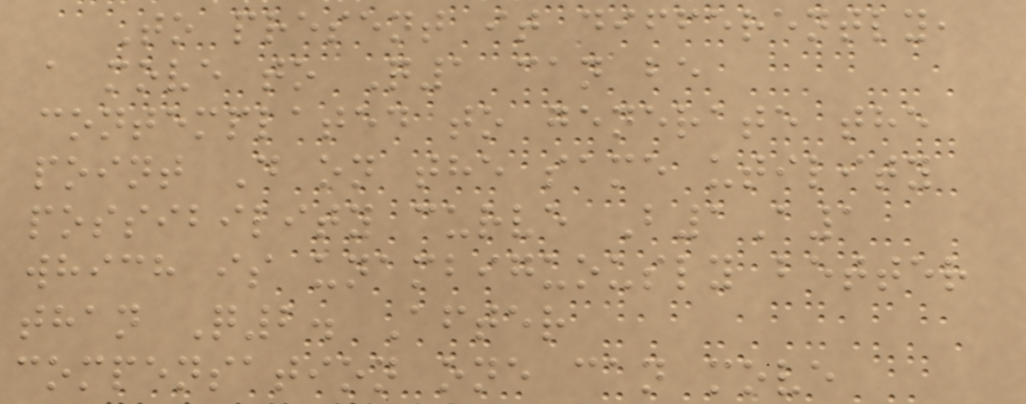To present it differently,
a move to Q1 can be
contemplated to generate the
point D on the same utility
possibility curve B1A1
which is unambiguously better
than Q2. After
compensation one can move
